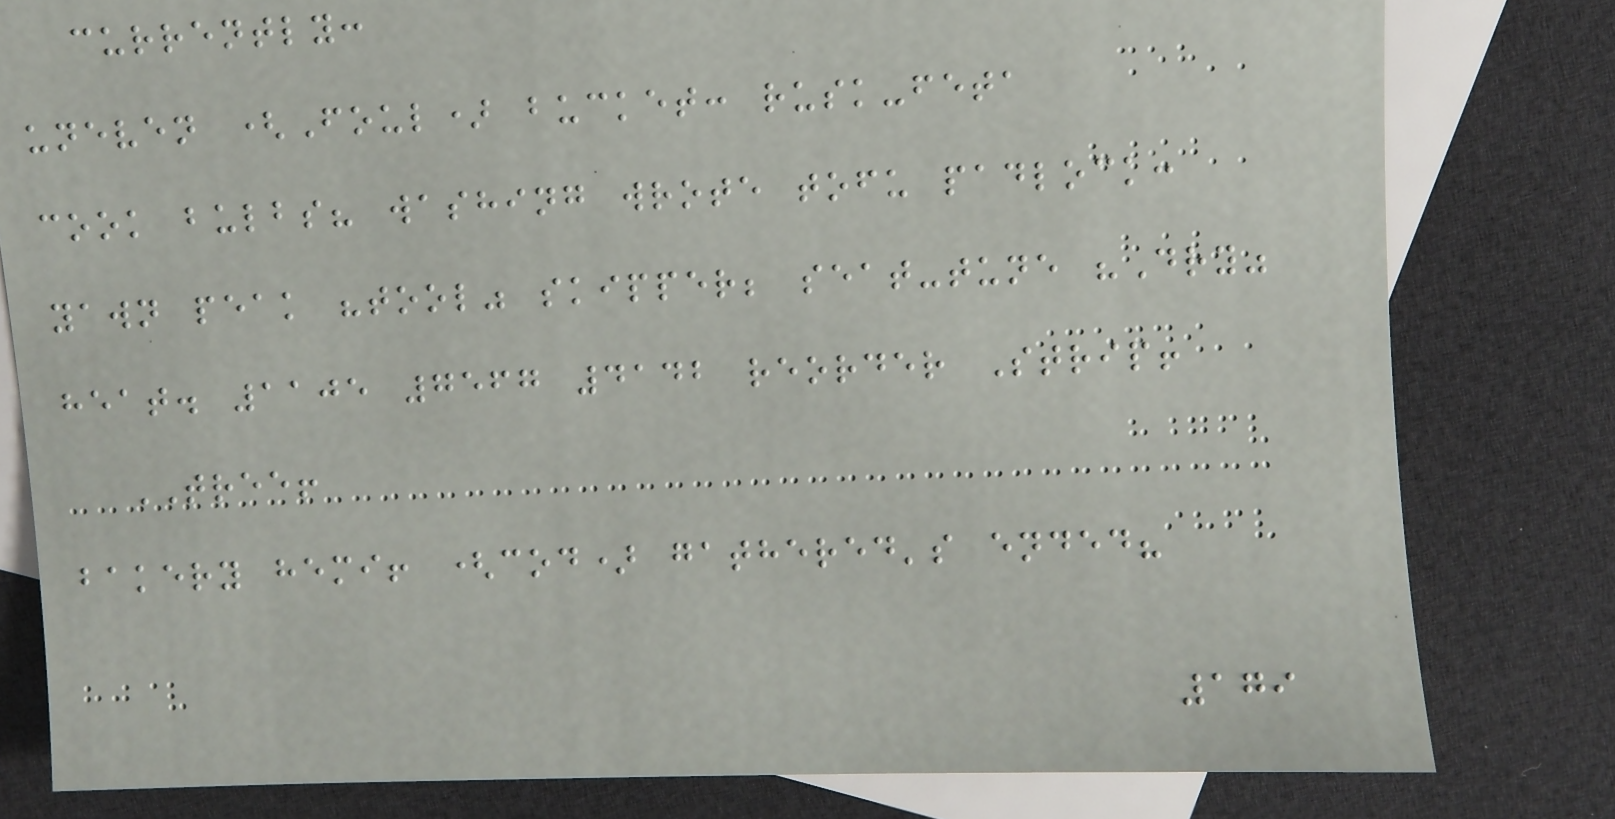currently:
uneven (Foul) bucket: rusk-feta
cook bulbs? washing wrote tofu padlock:
yawn peak "tool" skipper; seat-tune "Dry"
heat. 1105 7567 4142 reorder Strip!
TREE!
bakery hemi! (cod) gathered's ended?
179
